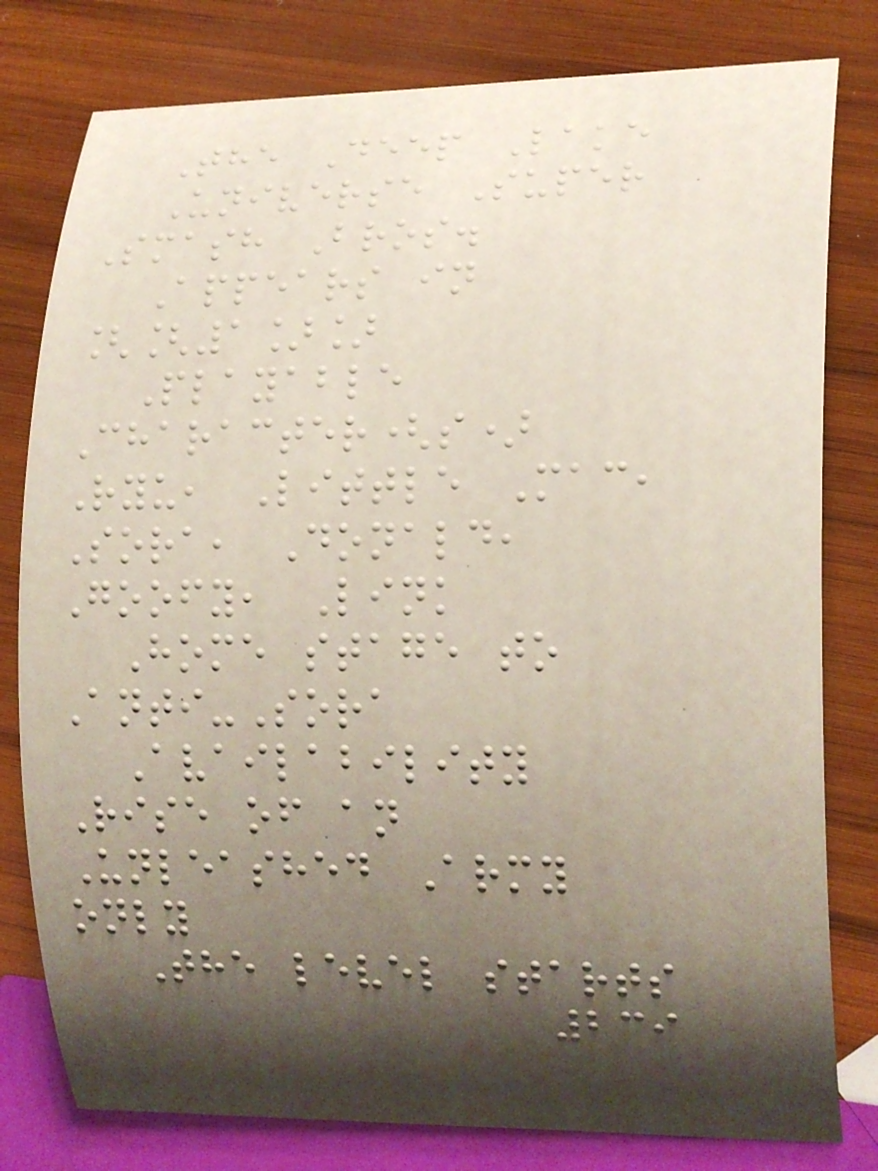The Deep Lake
Universe Super
Smash Bros.
Appears in
[[1]]
Playable
Character(s)
Ryu, Little Mac,
Sora, Donald,
Goofy, Link
Home stage to
Anti-Sora
Availability
Rise of an
Unleashed Army
only
The level starts
239
